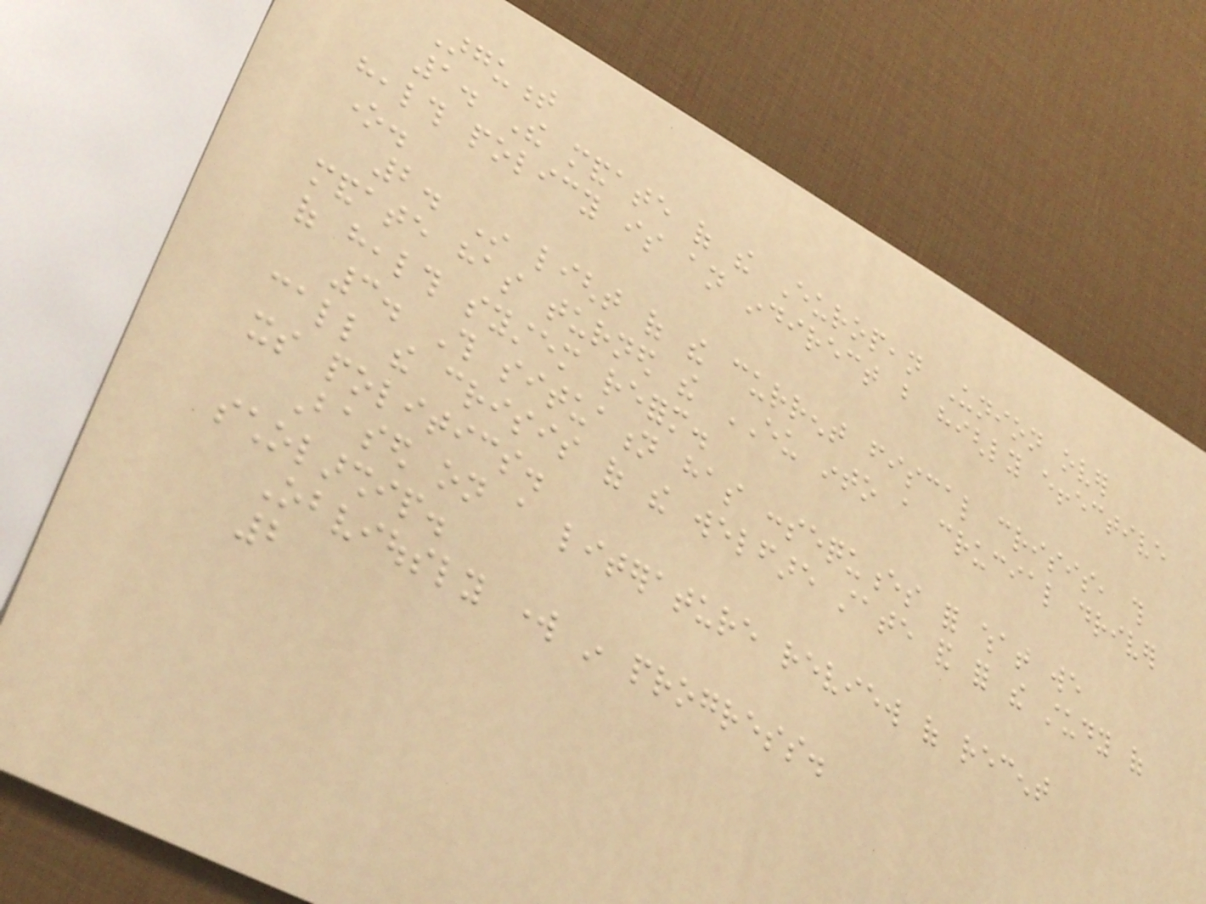Argument
1. The mandate of the European Union over
health policy is an indirect but highly effective
one.
2. In light of the current fiscal crisis, this
mandate has turned the EU into a crucial driver
of health system reform.
3. This situation has consequences for what we
call the crisis of the welfare state and for the study of
its politics.
Based on a literature review of recent
scholarship.
Obviously work in progress.
2
